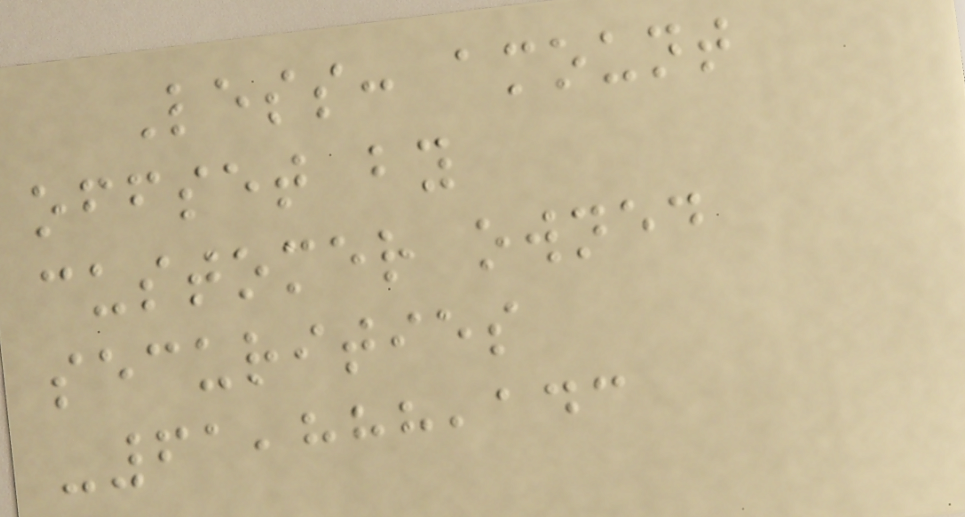Less: amount
offset by
customer owned
securities
-61,888,143
